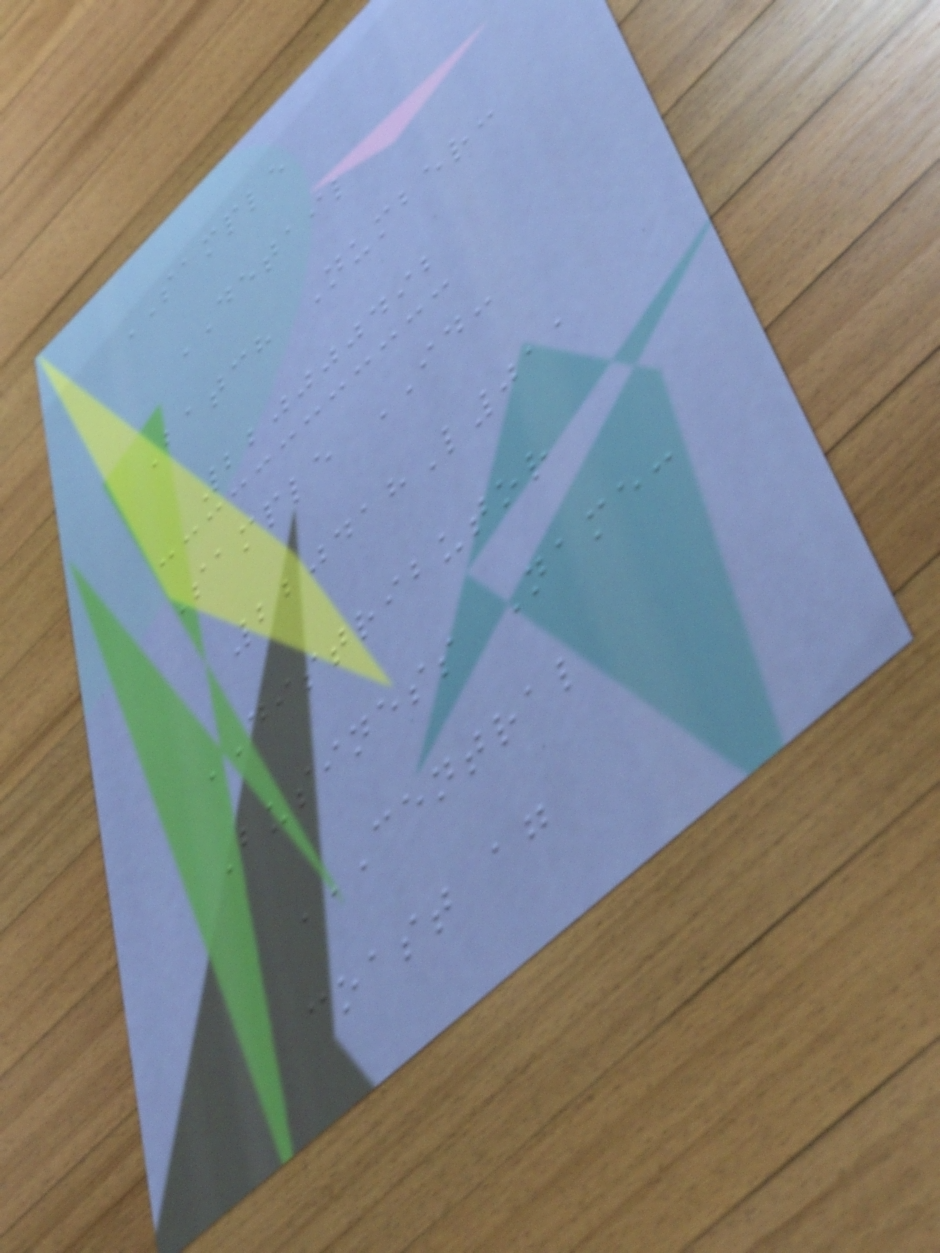SAMPLE
DETAIL
Batch Number:
220000492
Sample ID:
220418L011
DISTRIBUTOR
Business Name:
CENTRAL
COAST AG
